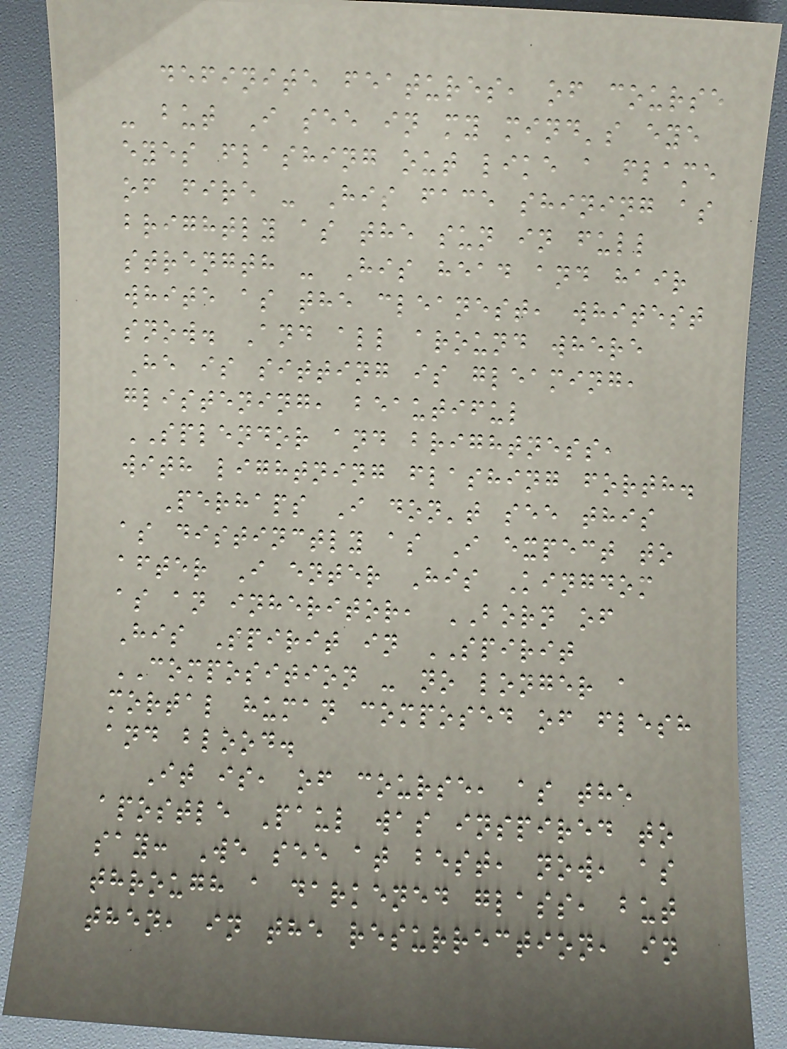definite features, of course
- but I see in my mind's eye
eyes flashing out like a flame
of fire - His face shining as
brightly as the sun in full
strength - His head and hair
white as the cleanest, whitest
snow. And all around where
He is sitting is gleaming,
glistening, beautiful
SPLENDOR and brightness,
with lightning flashing forth.
Perhaps I don't see this
as distinctly as I expect to
after I enter His Kingdom
as an inheritor, BORN of
His Spirit in SPIRIT
COMPOSITION - no longer a
mortal human composed of flesh
and blood.
It is, of course, as the
apostle Paul was inspired to
say: We see at best, now, as
through a darkened glass, but
then, in the resurrection, in
